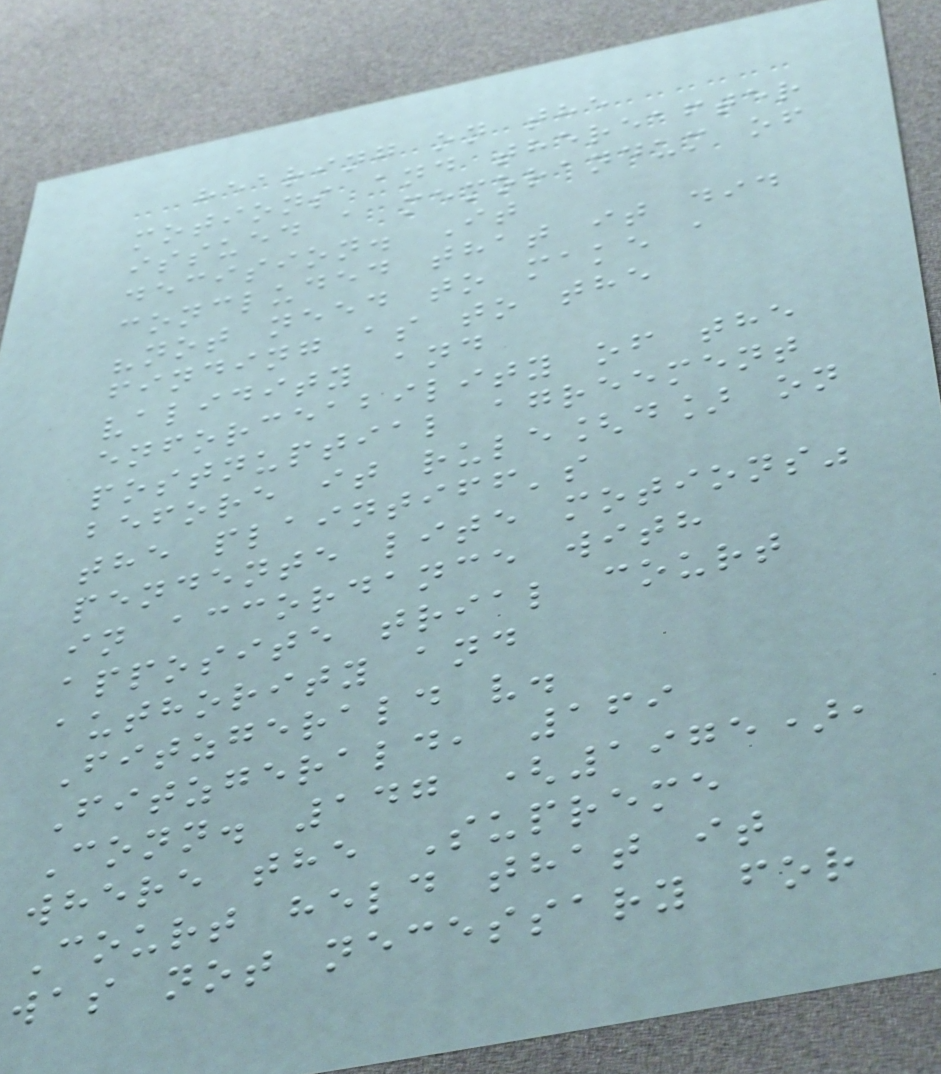hearing on the
motions and thereafter
issued a memorandum of
decision. It
concluded that it did
"not need to make a
finding as to the
validity and
enforceability of the
postnuptial agreement
before it rule[d] on
the plaintiff's
pendente lite motions"
in accordance with
apposite trial court
authority and
Fitzgerald v.
Fitzgerald, 169
Conn. 147 (1975),
where the Supreme
Court held that it
was not necessary for
